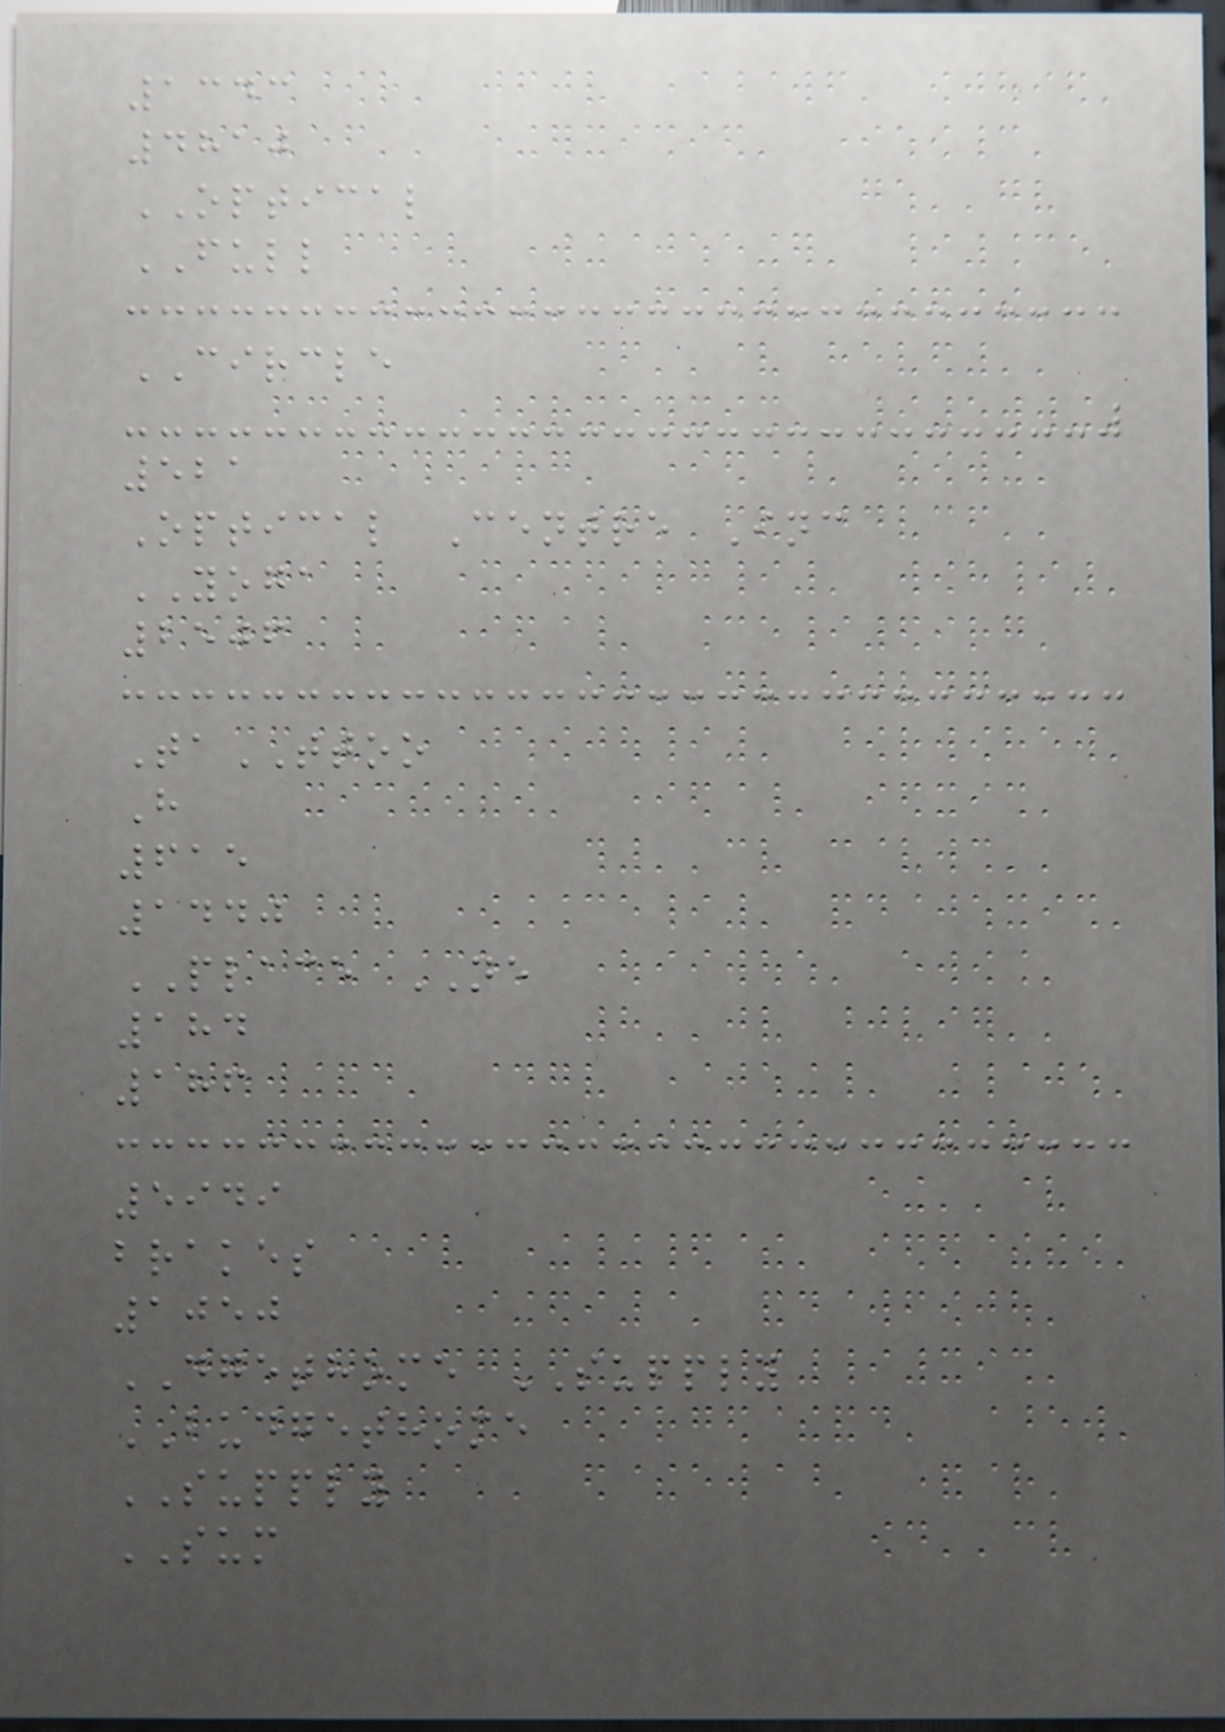1343
4810
OPTICAL
FULL
CIRCLE
521
Optical Centre Inc
YOGA
2506
TaTTOO
H
615
1440
PLACE NE
184
186
5949
brakes
1050
DGETHOME SUPPLY
BUDGETHOME
SUPPLY
SUM
